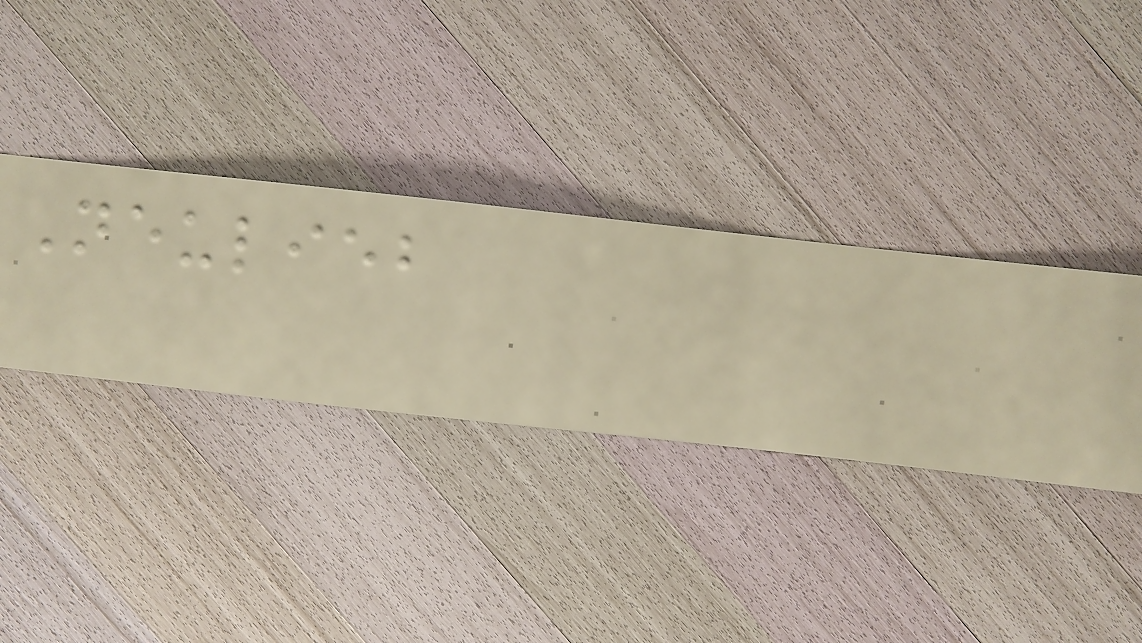Neulieb
